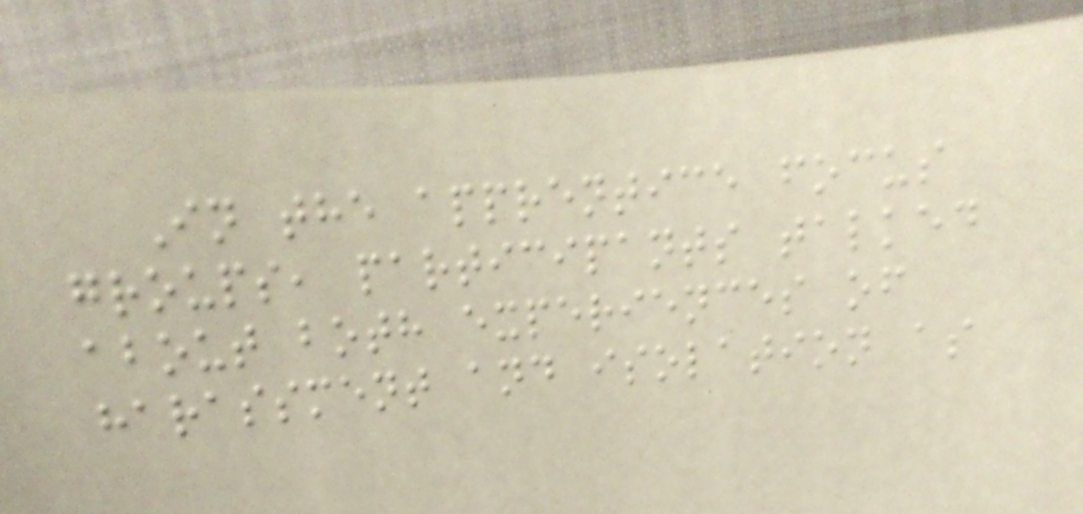In the apprentice focus
groups, participants talked
about both experiences of
harassment and isolation as
